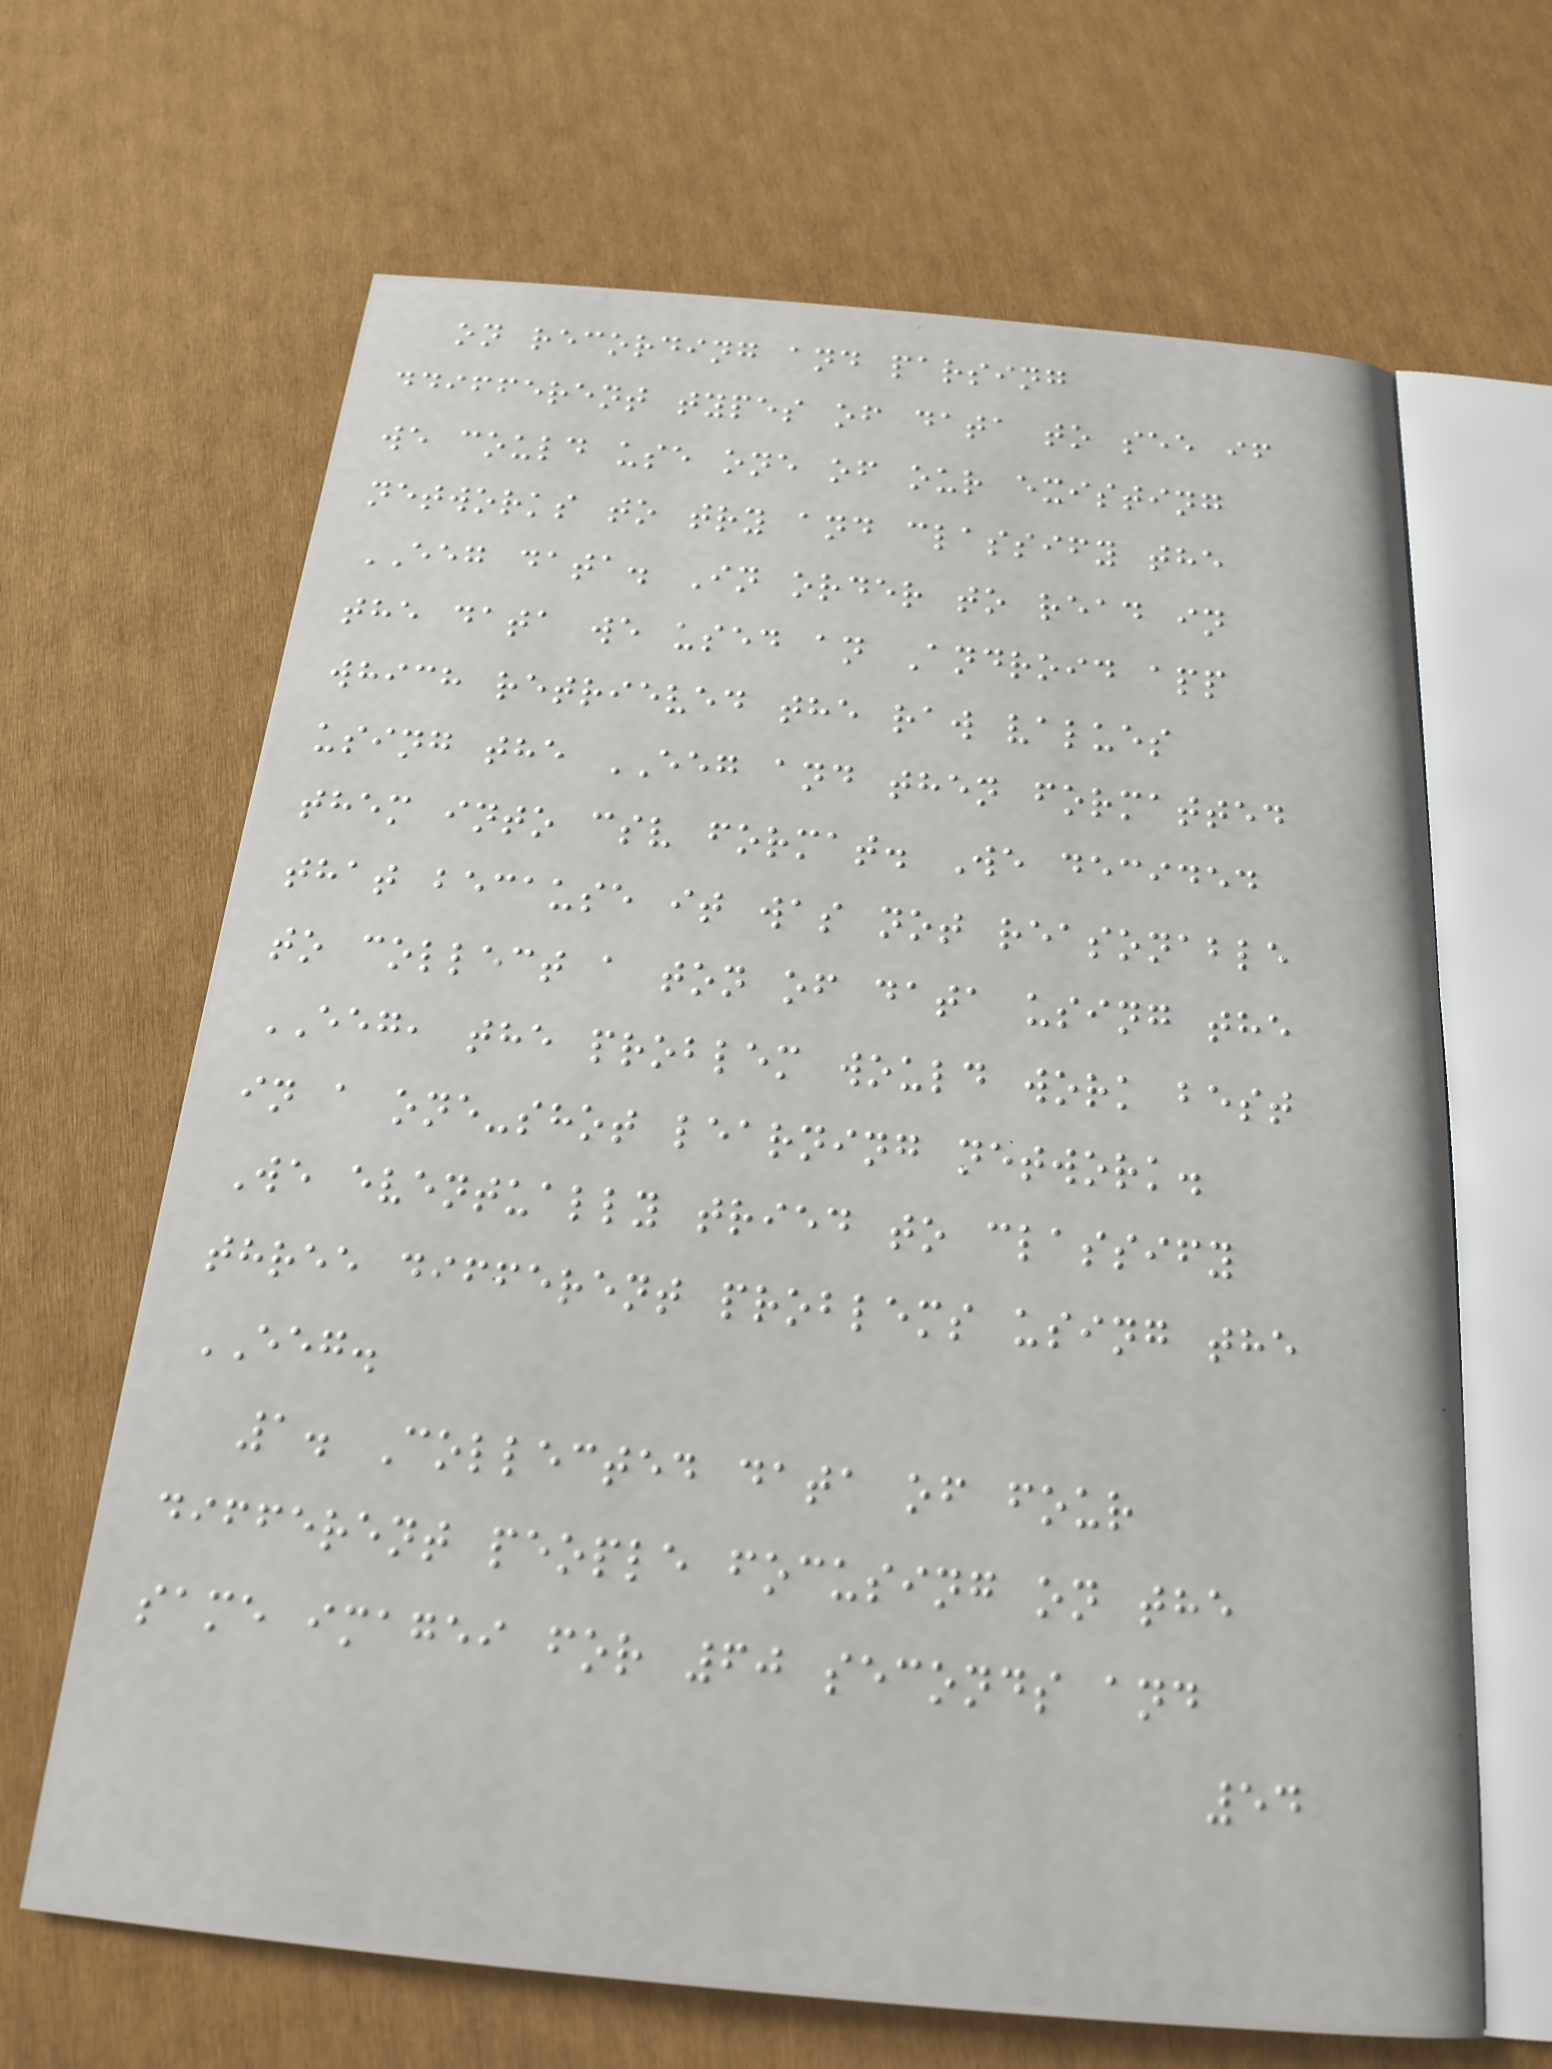on recording and parsing
ddifferent types of data to see if
we could use one of our existing
networks to try and classify the
EEG data. In order to read in
the data we used an Android app
which retrieved the raw values
using the EEG and then formatted
them into csv format. We decided
that because it was not reasonable
to collect a ton of data using the
EEG, the problem would work best
in a one-shot learning network.
We eventually tried to classify
three different problems using the
EEG.
1. Collected data of four
different people focusing on the
same imagei for 60 seconds and
54
